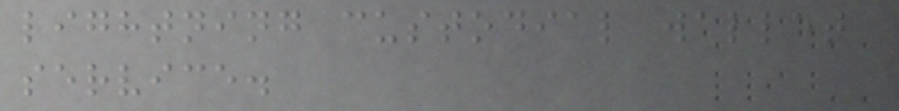lightning custodial wallet
service.
